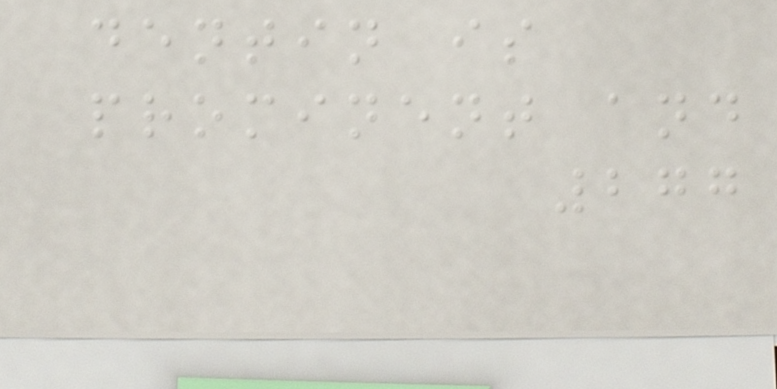dentin is
prominent and
277
